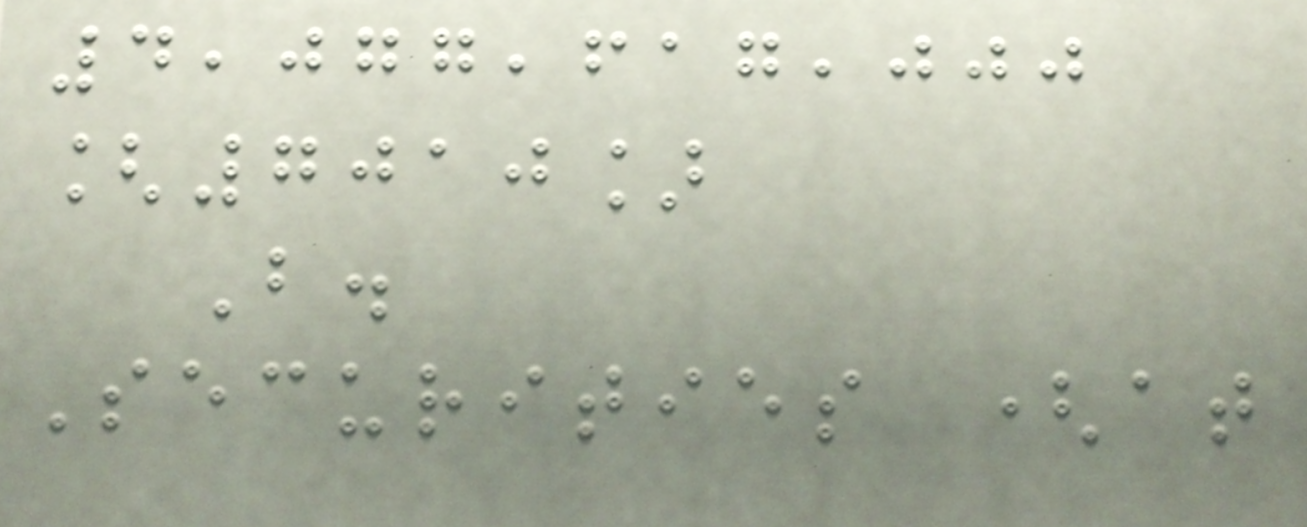4,077,617,000
[7010]
B.
Securities (at
